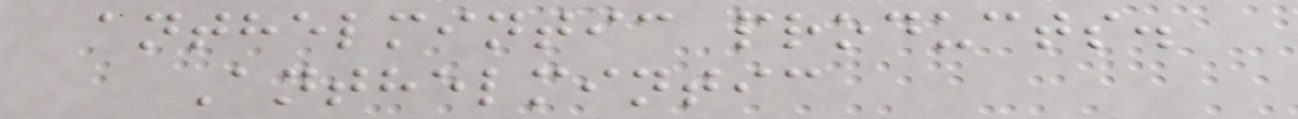anthelmintic products.
Anthelmintic
